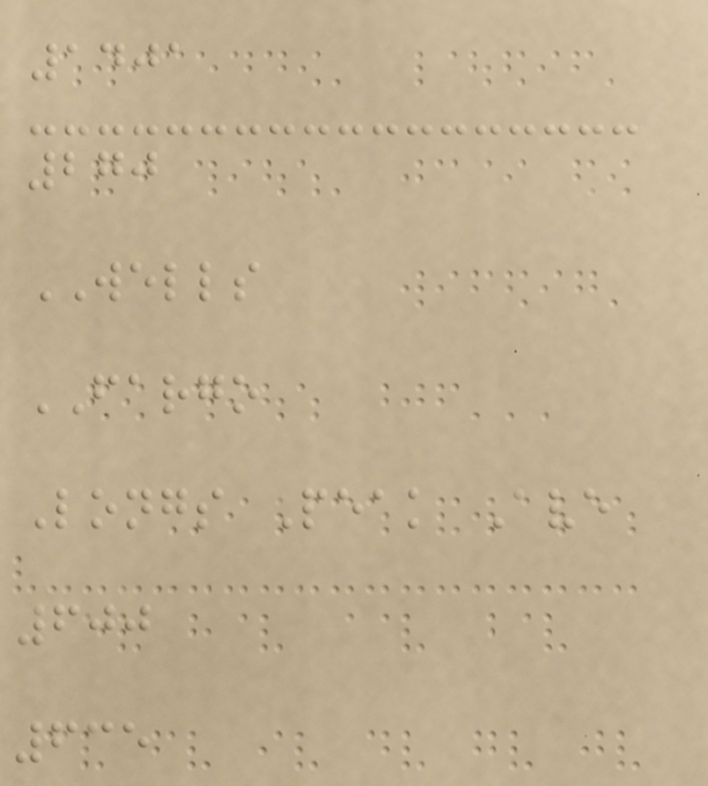1401
270
WELLS
FARGO
Longs Peak Ave
600
635
